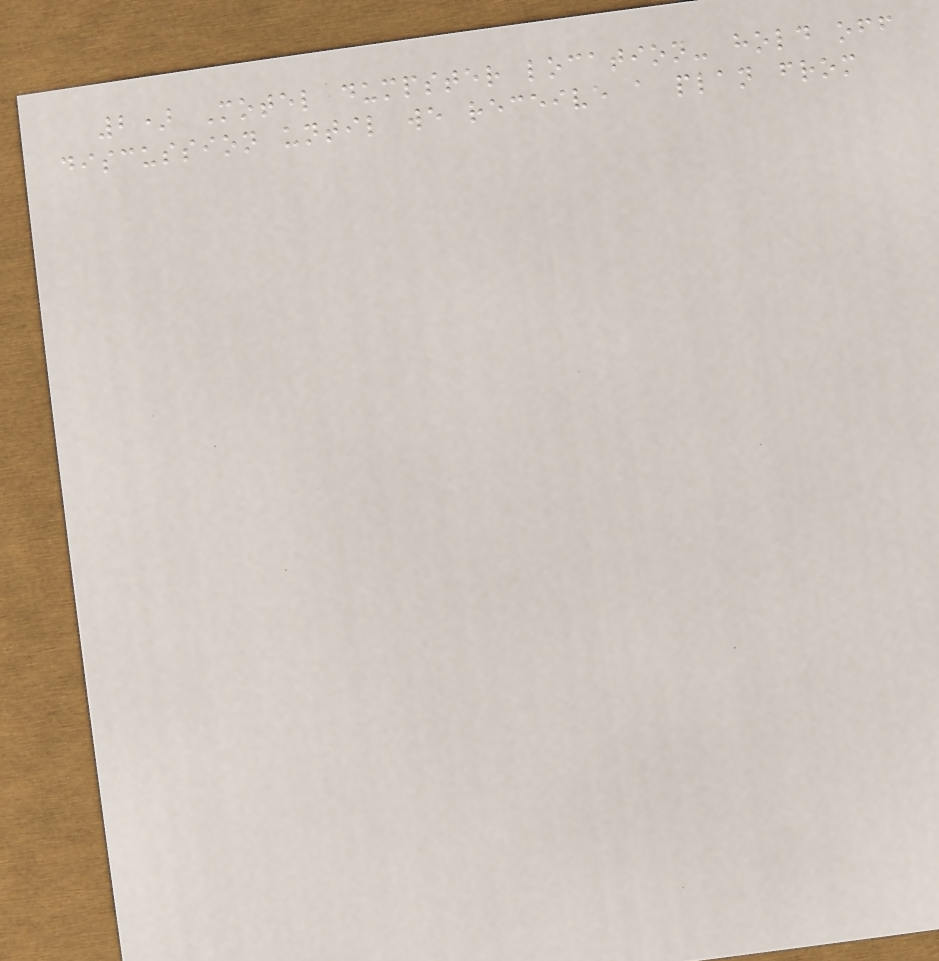2) Motel dumpster location- hold off
discussion until we receive a plan from
